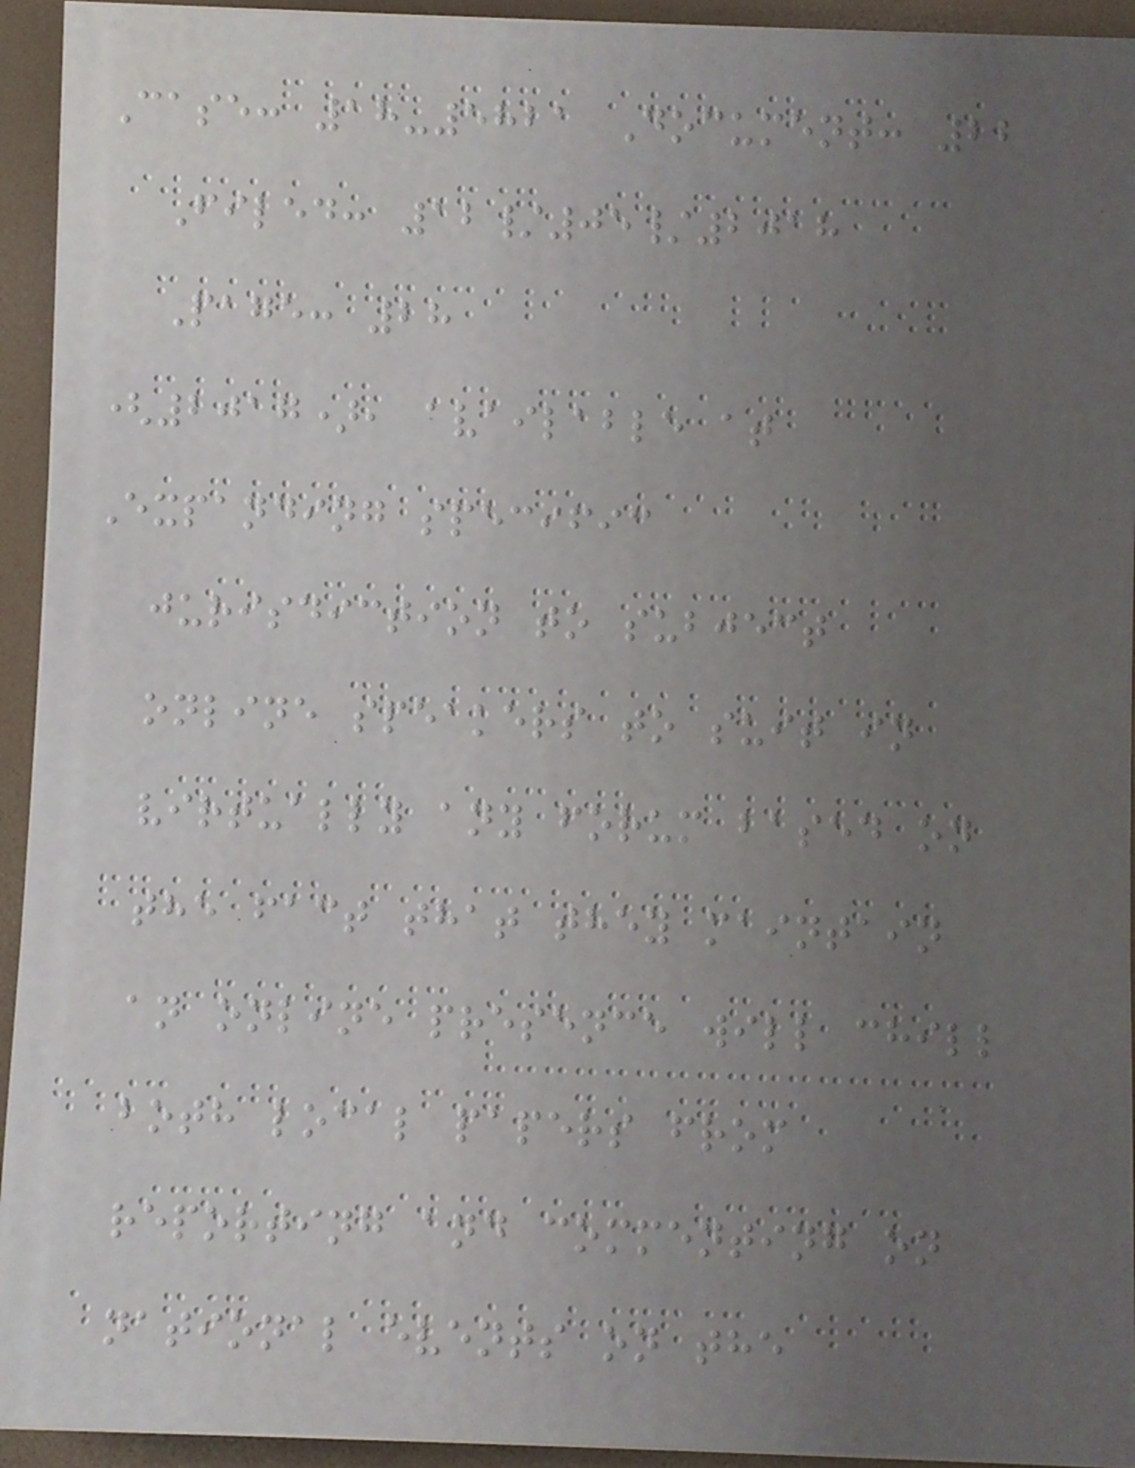Case: 18-5821 Document: 22
Filed: 12/05/2018
Page: 28
(2017), available at
Expanding specific
jurisdiction to subject
online speakers to suit in
virtually any forum based on
the fact that they maintain
an online presence will chill
both local papers from
reporting and commenting on
national events on the
